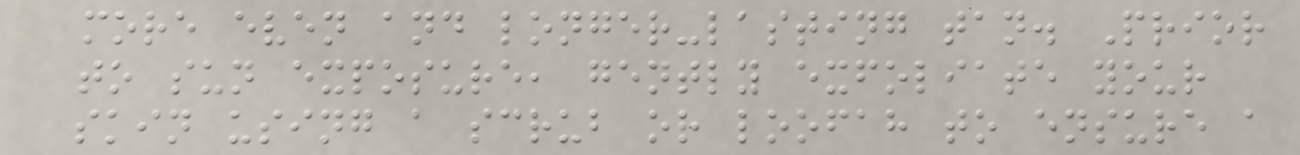more even and longer-lasting tan. Prior
to sun exposure, gently exfoliate your
skin using a scrub or loofah to ensure a
